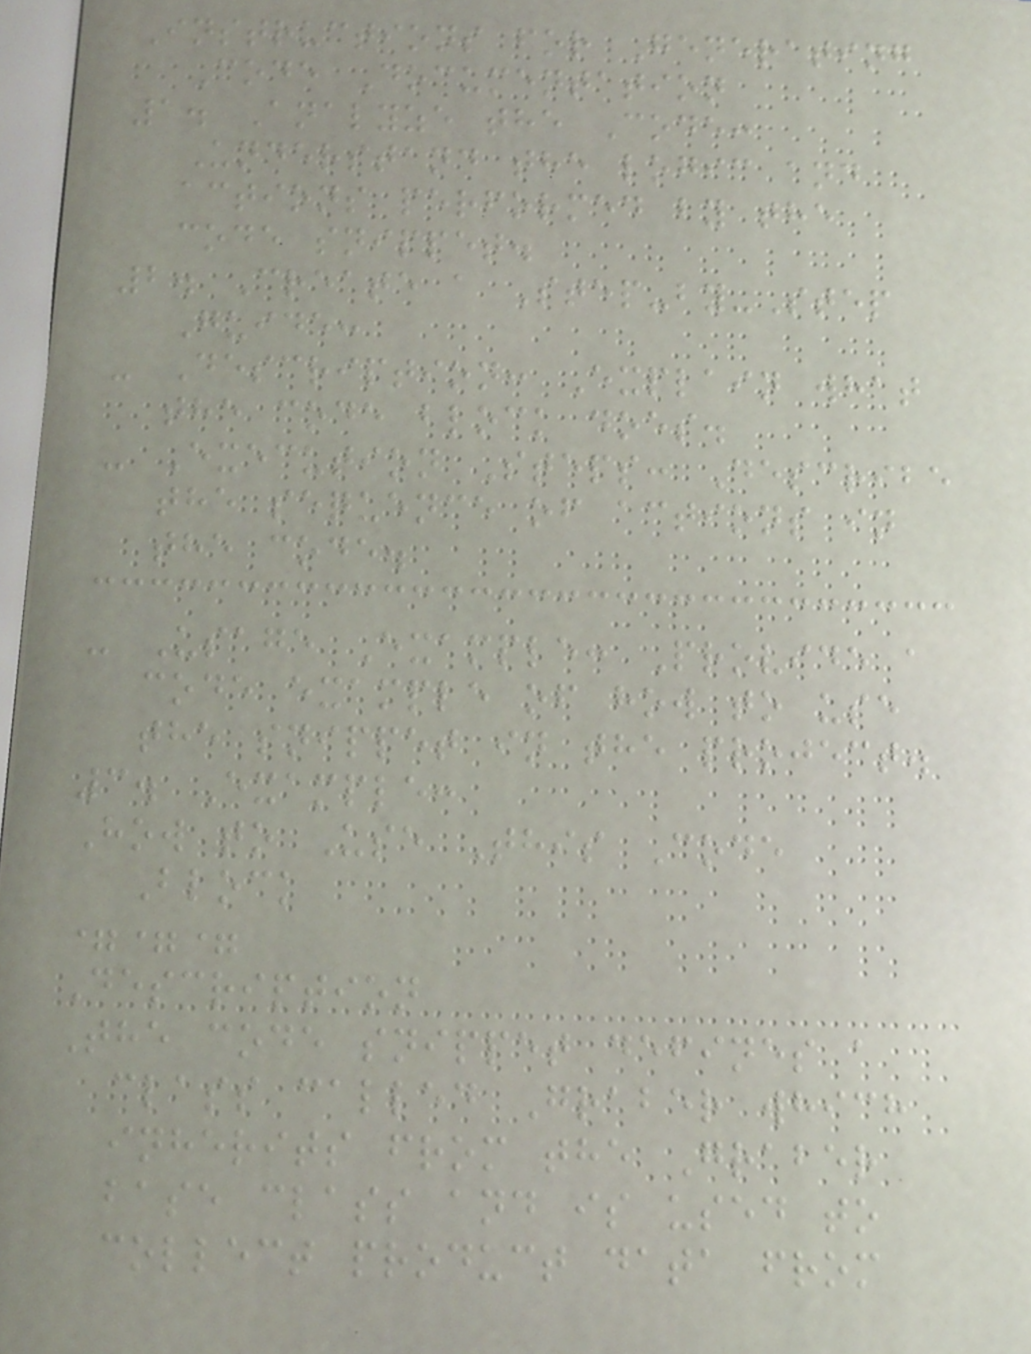Instructions for Generating
Code Documentation
1. Analyze the Code:
Understand the logic and
actions performed by the
code snippet.
2. Create a Step-by-Step
Guide:
- Description: Explain what
the code block does.
- Execution Steps: Describe
the sequence of actions in
the code.
- Usage Example: Provide a
code example of how to use
the snippet in the project.
3. Example:
How to Use This Code
Block
===
Description
The code snippet defines a
class called Graber which
inherits from the Graber
base class and is used to
collect product data from
